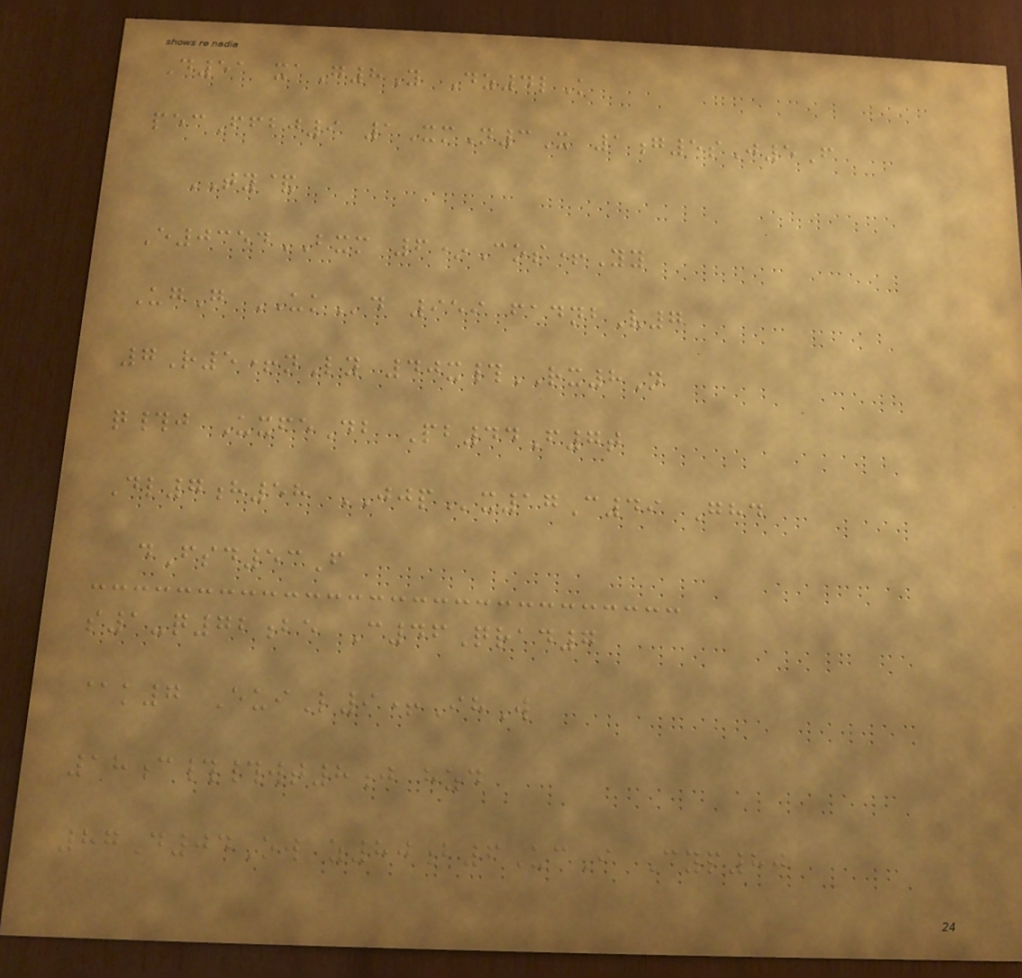D51 xaG8Y Dz4lK
pecFfbj9 1XmN3X 1g5sJ5F
TY&
E0354BXM 6*Cos+Yy
UgG UKd 959 fadnbV7
7R5+nLy 40x#RX8N
q#j UxfeDb Pb44F7t
Dl7h58 JJPx17C49 Ghd
dFsd53F
s1-q72be C46Qrad7
@k7 EuiL9+IhW
18c##wt8j hzd
87D04Ow z80b6UcI Cyp80
